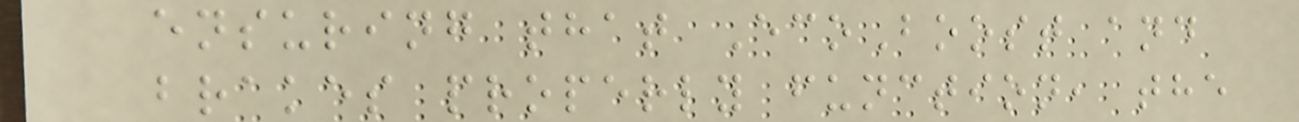ensuring that EcoBoost and
brakes properly function, the
